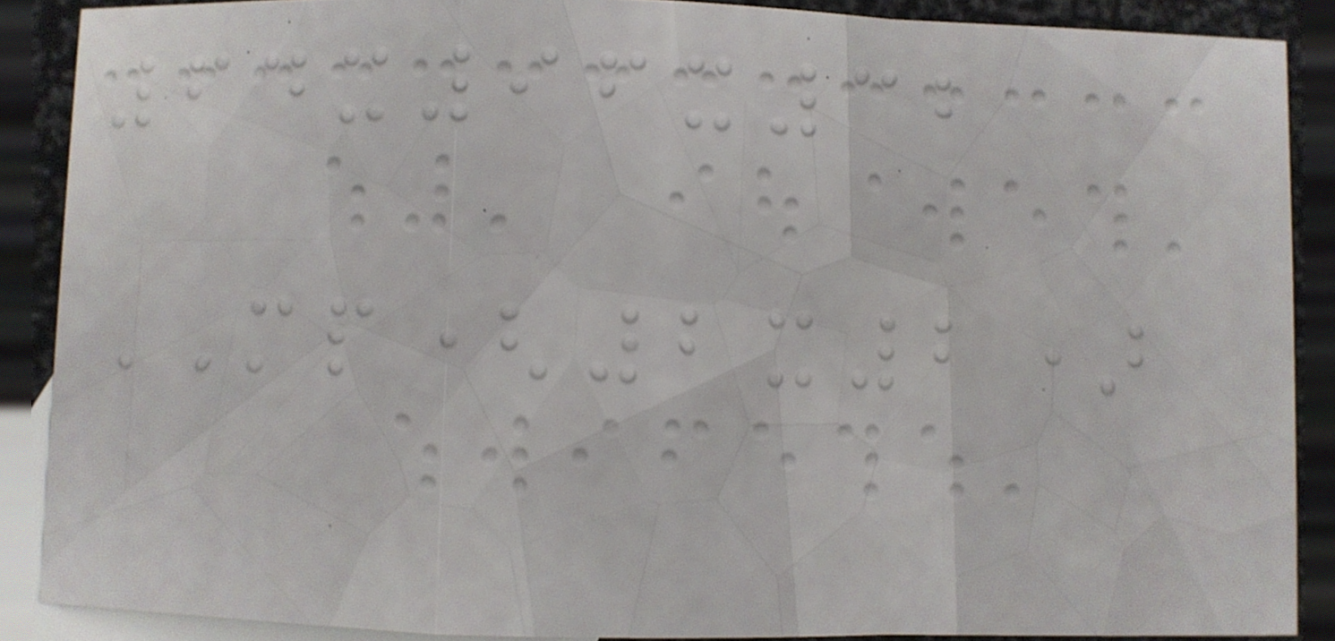64x96x32
MP(2x2)
